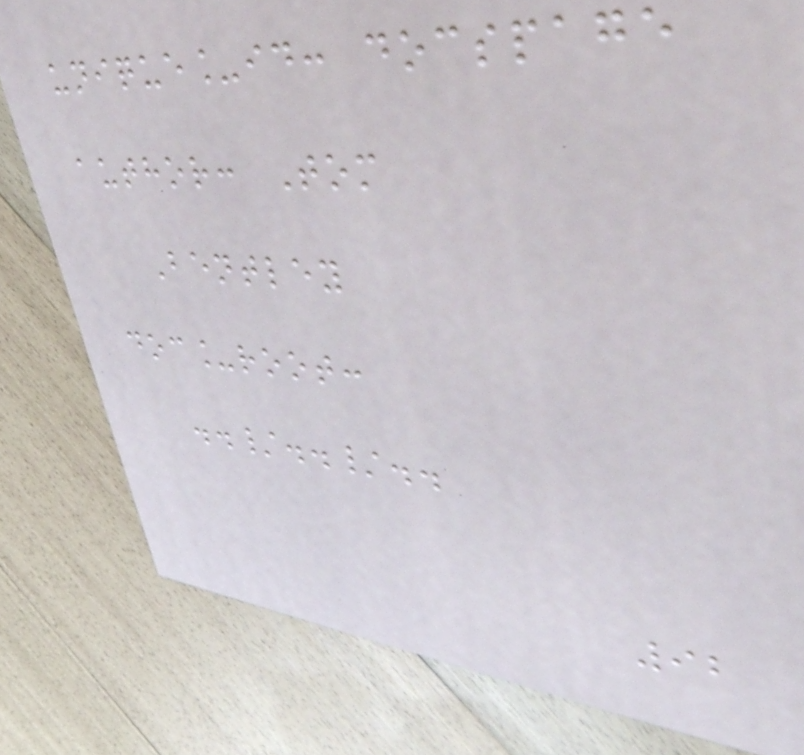unique_id: docspage
author: Tom
Bentley
doc_root:
../../..
92
